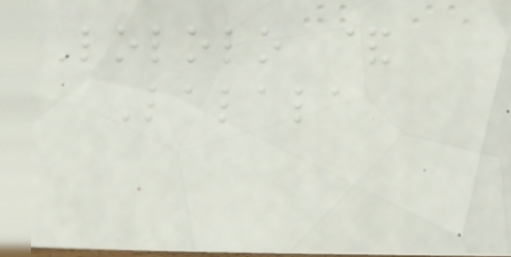Lololo &
Lalala
